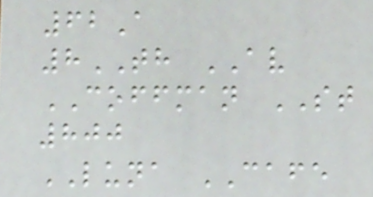62A
8TH AV
COFFMAN ST
800
LUNA CAFE
